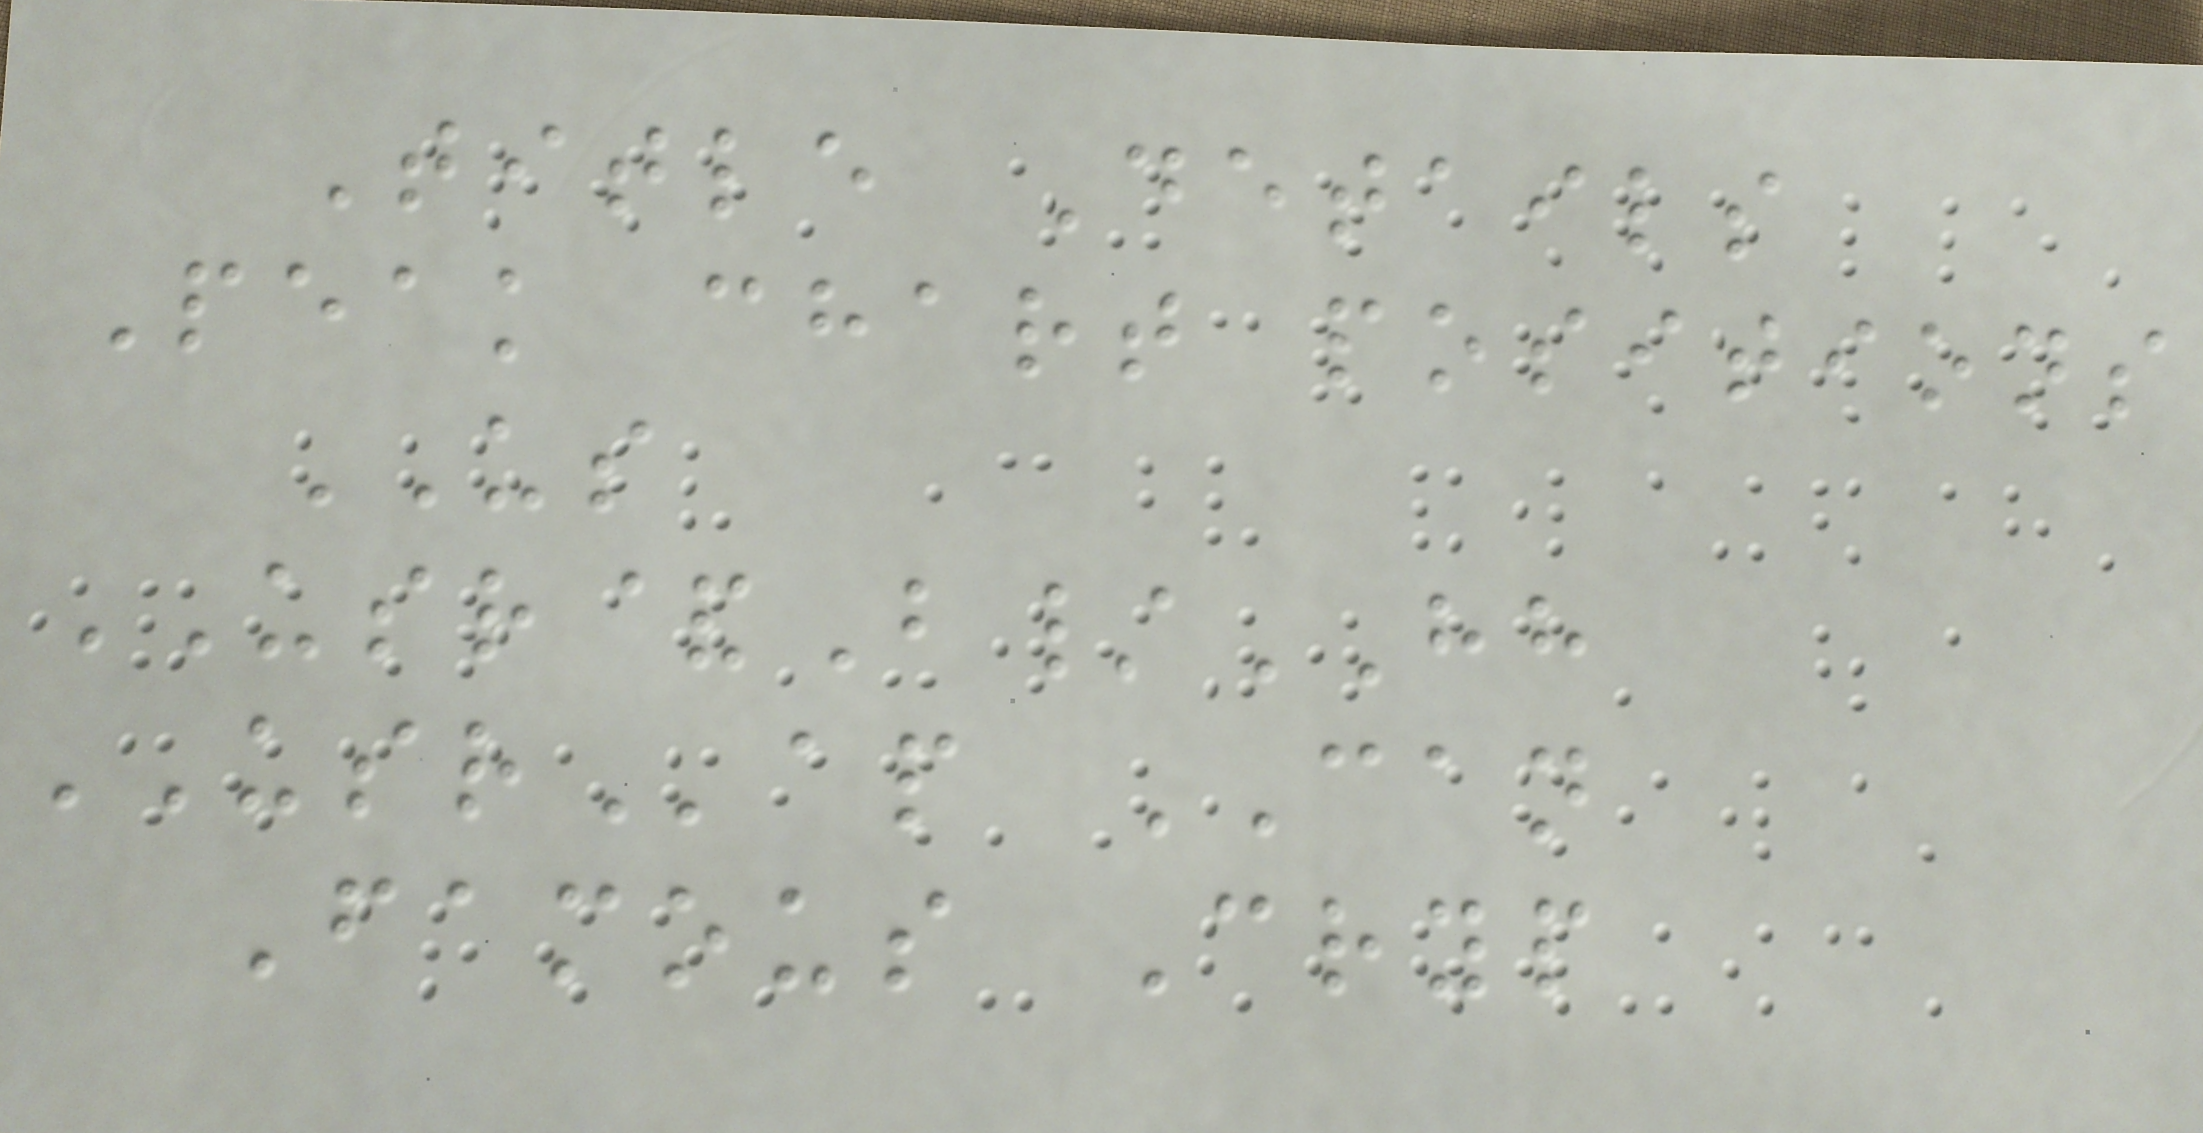Title Details
Peak chart positions
US
USR&B/HH
USRap CAN
Famous Cryp
